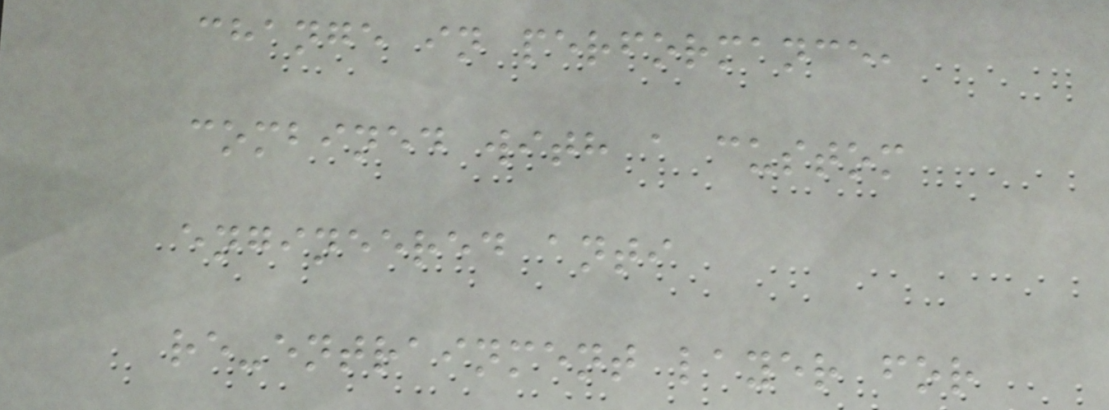change in performance,
combined with a custom
engineered anti
re-entrainment layer for
